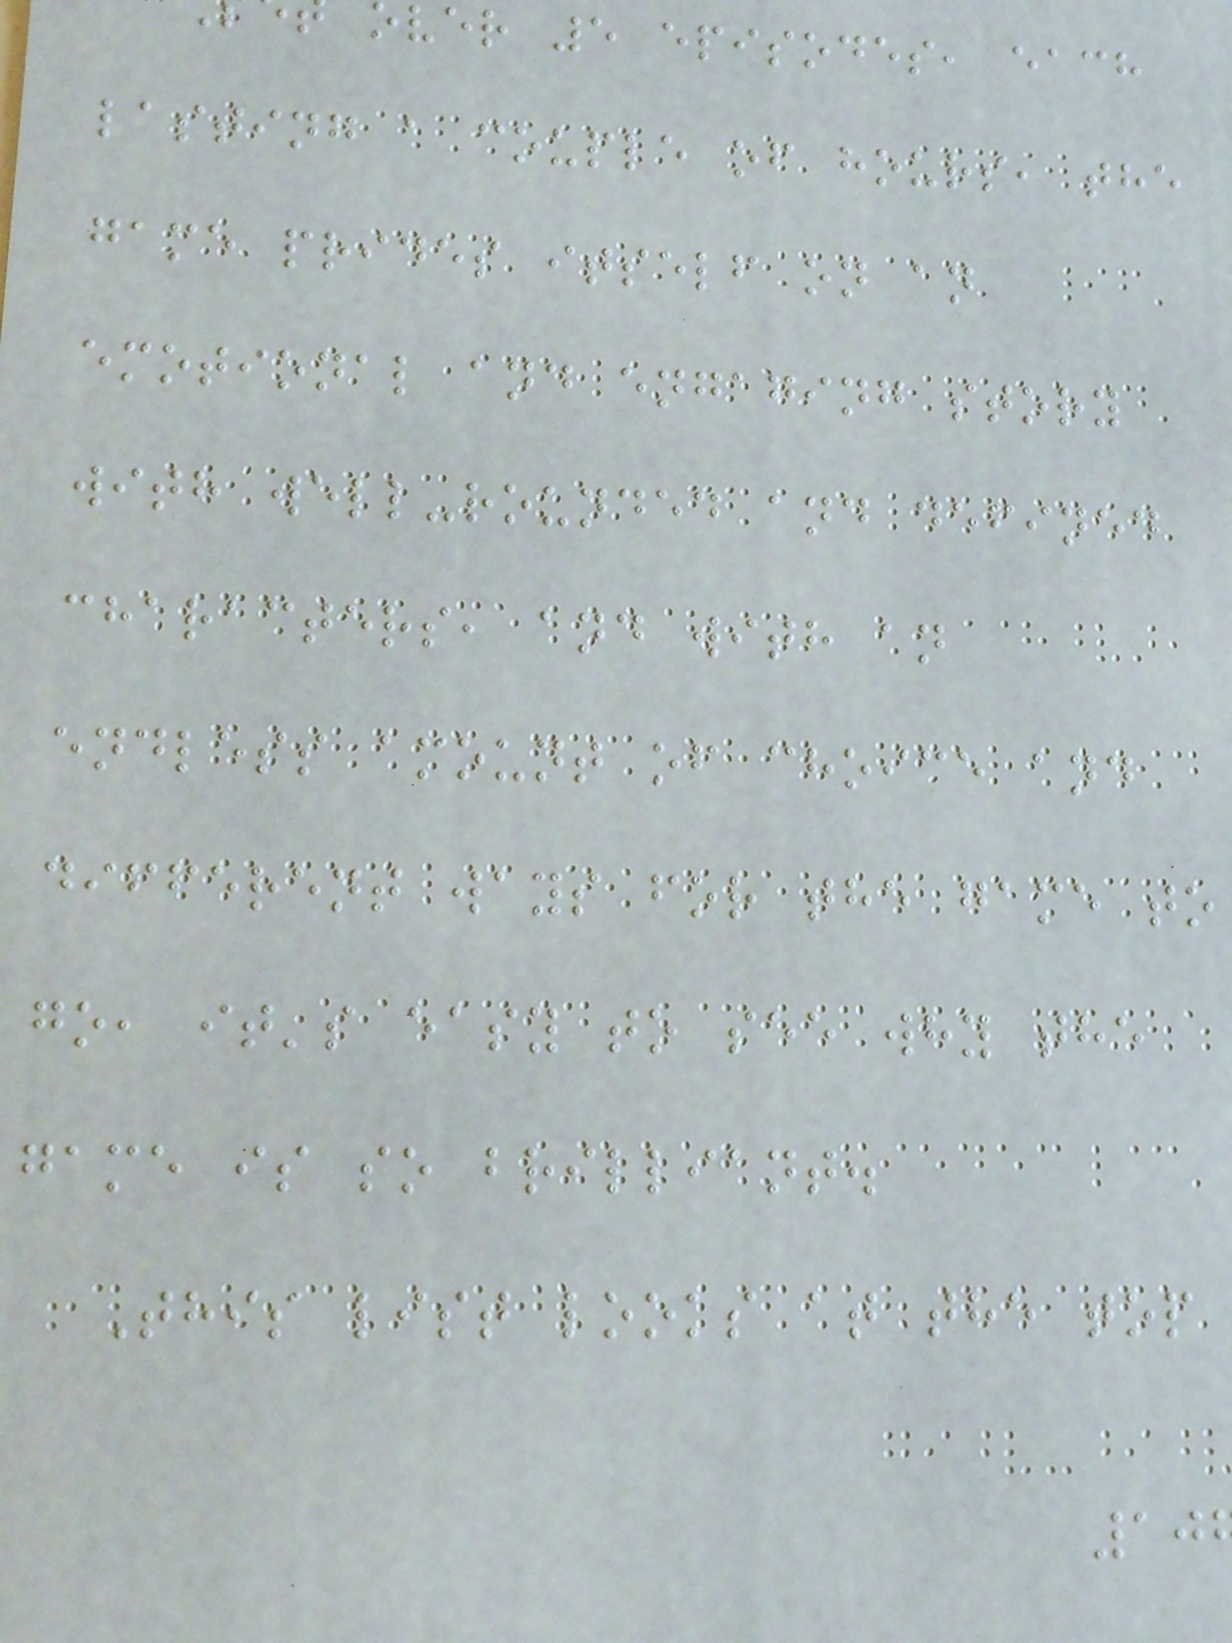ver 5 episodes, each
lasting a couple of hours, the
game prides itself on an
emotional and engaging story
with well-rounded and defined
characters, and with an
endless amount of choice and
different ways for the game to
go, it's easy to see why the
game is so brilliant.
This list looks at the top
